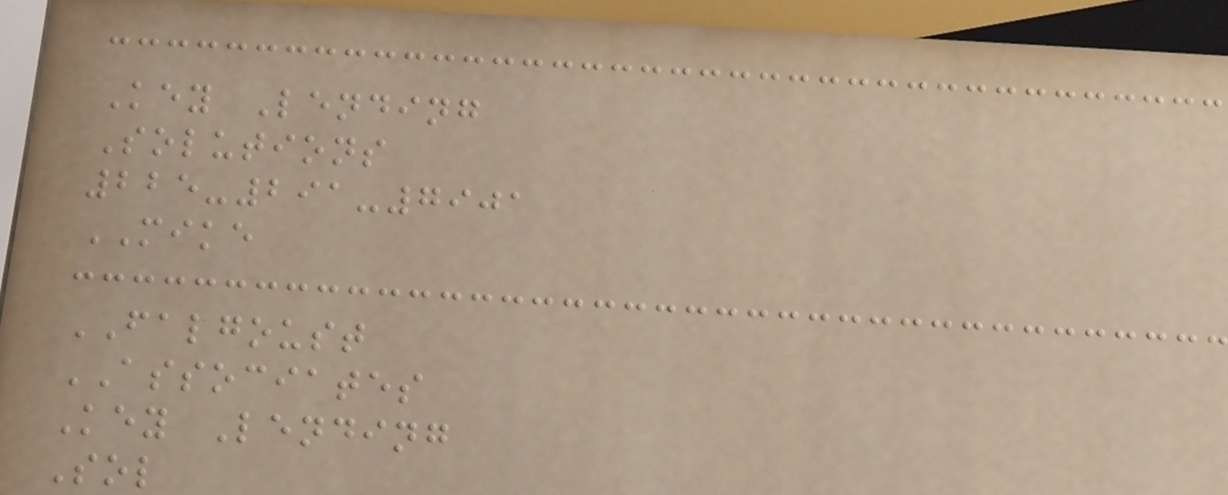Key Lending
Solutions
225-291-7901
MIKE
FALGOUST
ASSOCIATES
Key Lending
Sol
